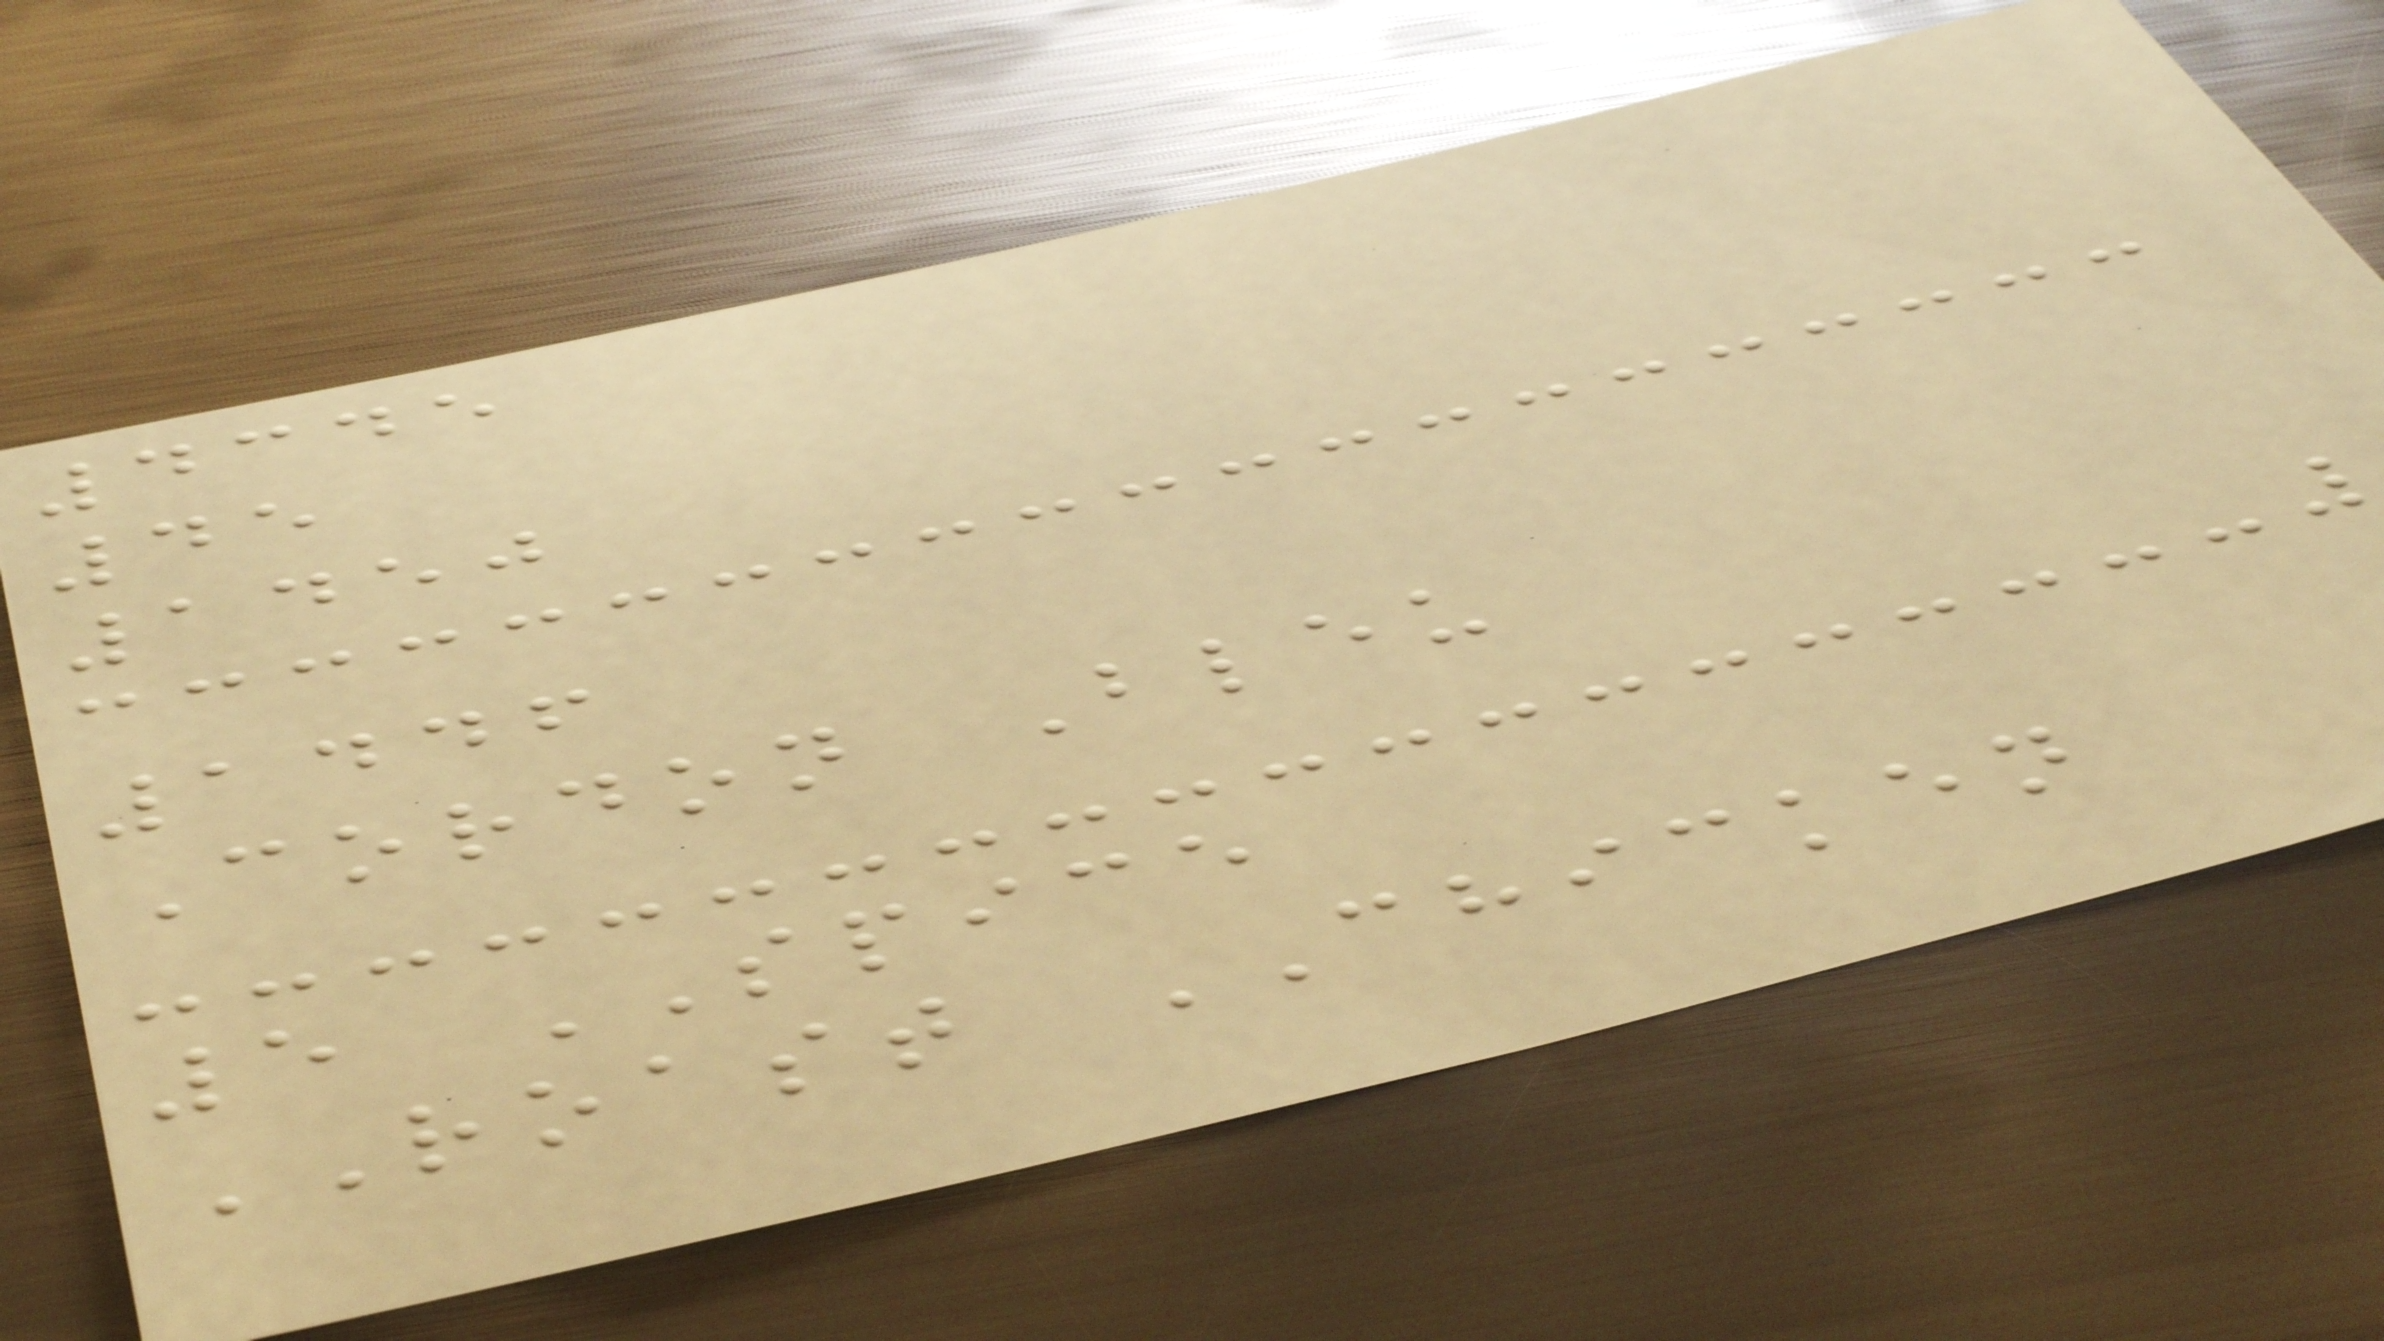4345
45
1450
1446
Cordon Bleu
5 SPICE
ROAST CHICKEN
